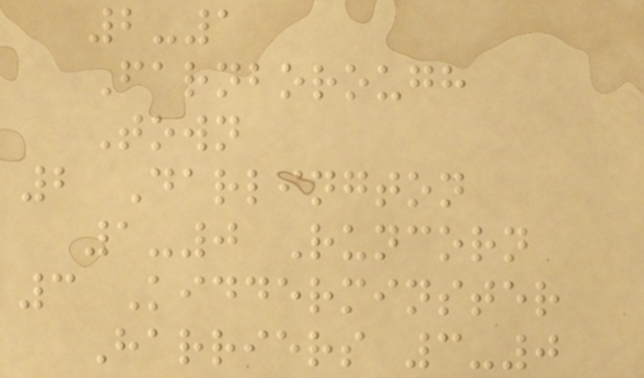2-1
Farnborough
Town
2 Darlington
1-0 Runcorn
3 Kidderminster
Harriers 3-0
